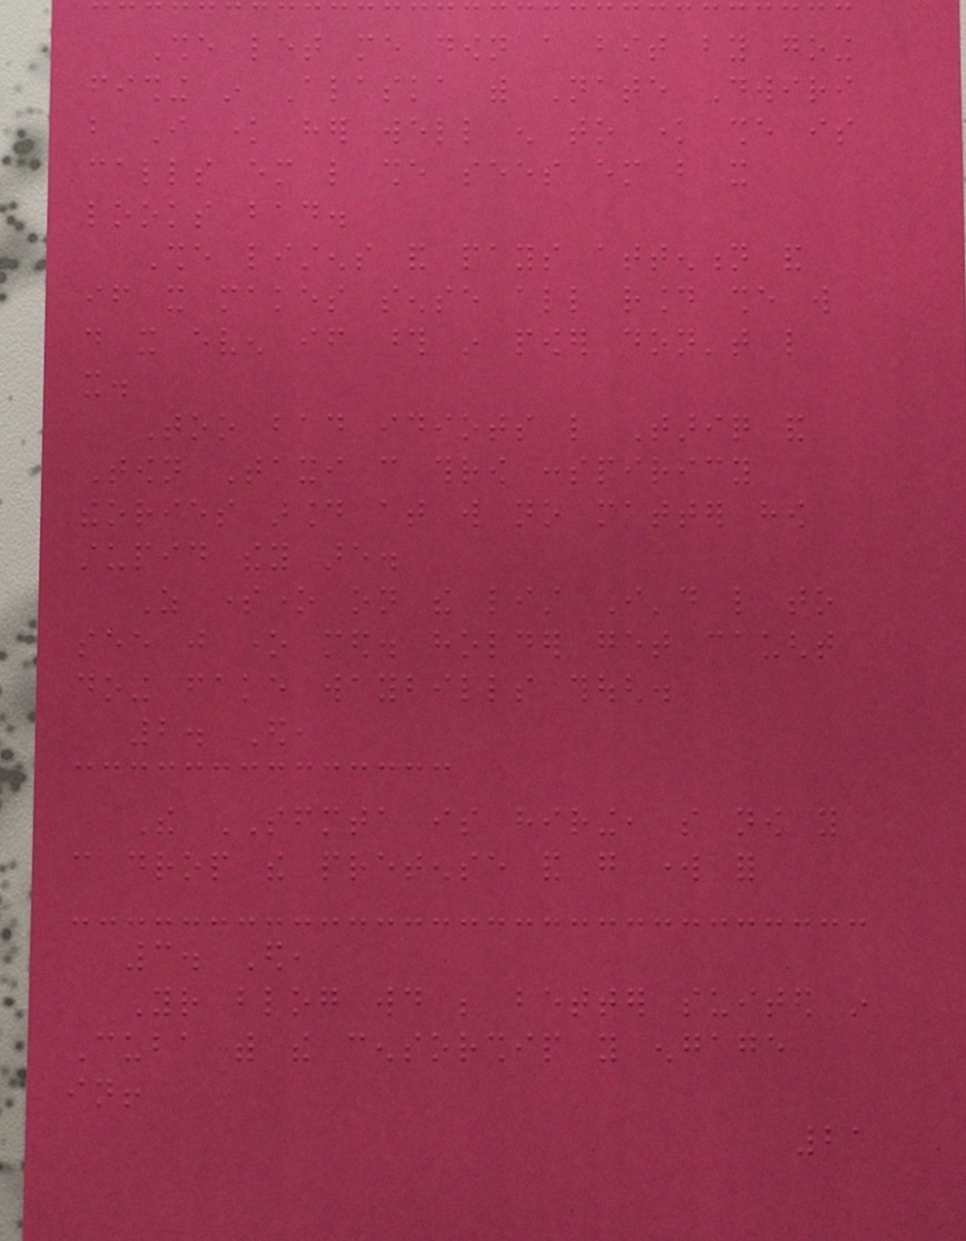She let me down a bit by going
fishing in Alaska with Nate Dwiri
but I know her well enough to know she is
calls em like she sees em but it
looks bad.
She listens and pays attention and
if it makes sense all round she will
do it even if those in power don't like
it.
Too bad idiots like Tariq and
Town Taxi can throw conspiricy
theories around at will no matter how
stupid they are.
As someone on the list I'd like to
see just one med. holder get caught
doing fake waybills though.
2. Ed,
The SFMTA is hiring, so now you
can drop the pretense and go work for
3. Ed,
Your blog would be better suited in
Cuba with the censorship you engage
in!
21
